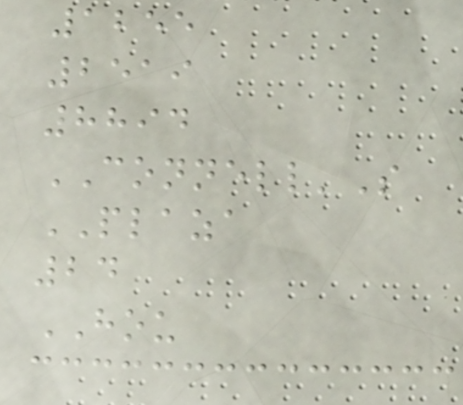1255
2519
8894
CONNELL'S
PLAZA
24
HOU
